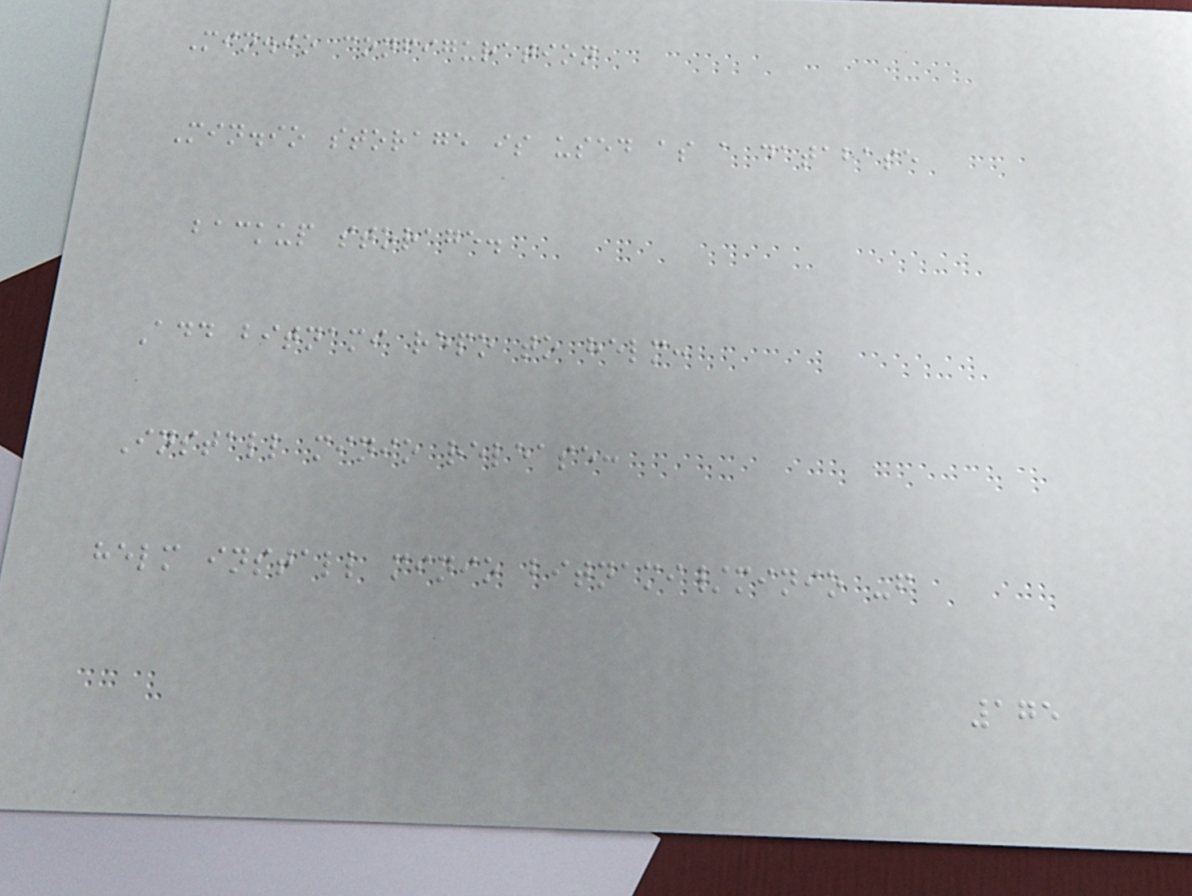Min.io configuration
Min.io storage is used as a database
backup storage.
Add bitnami repo to helm:
Install minio release:
helm install minio bitnami/minio -f
175
